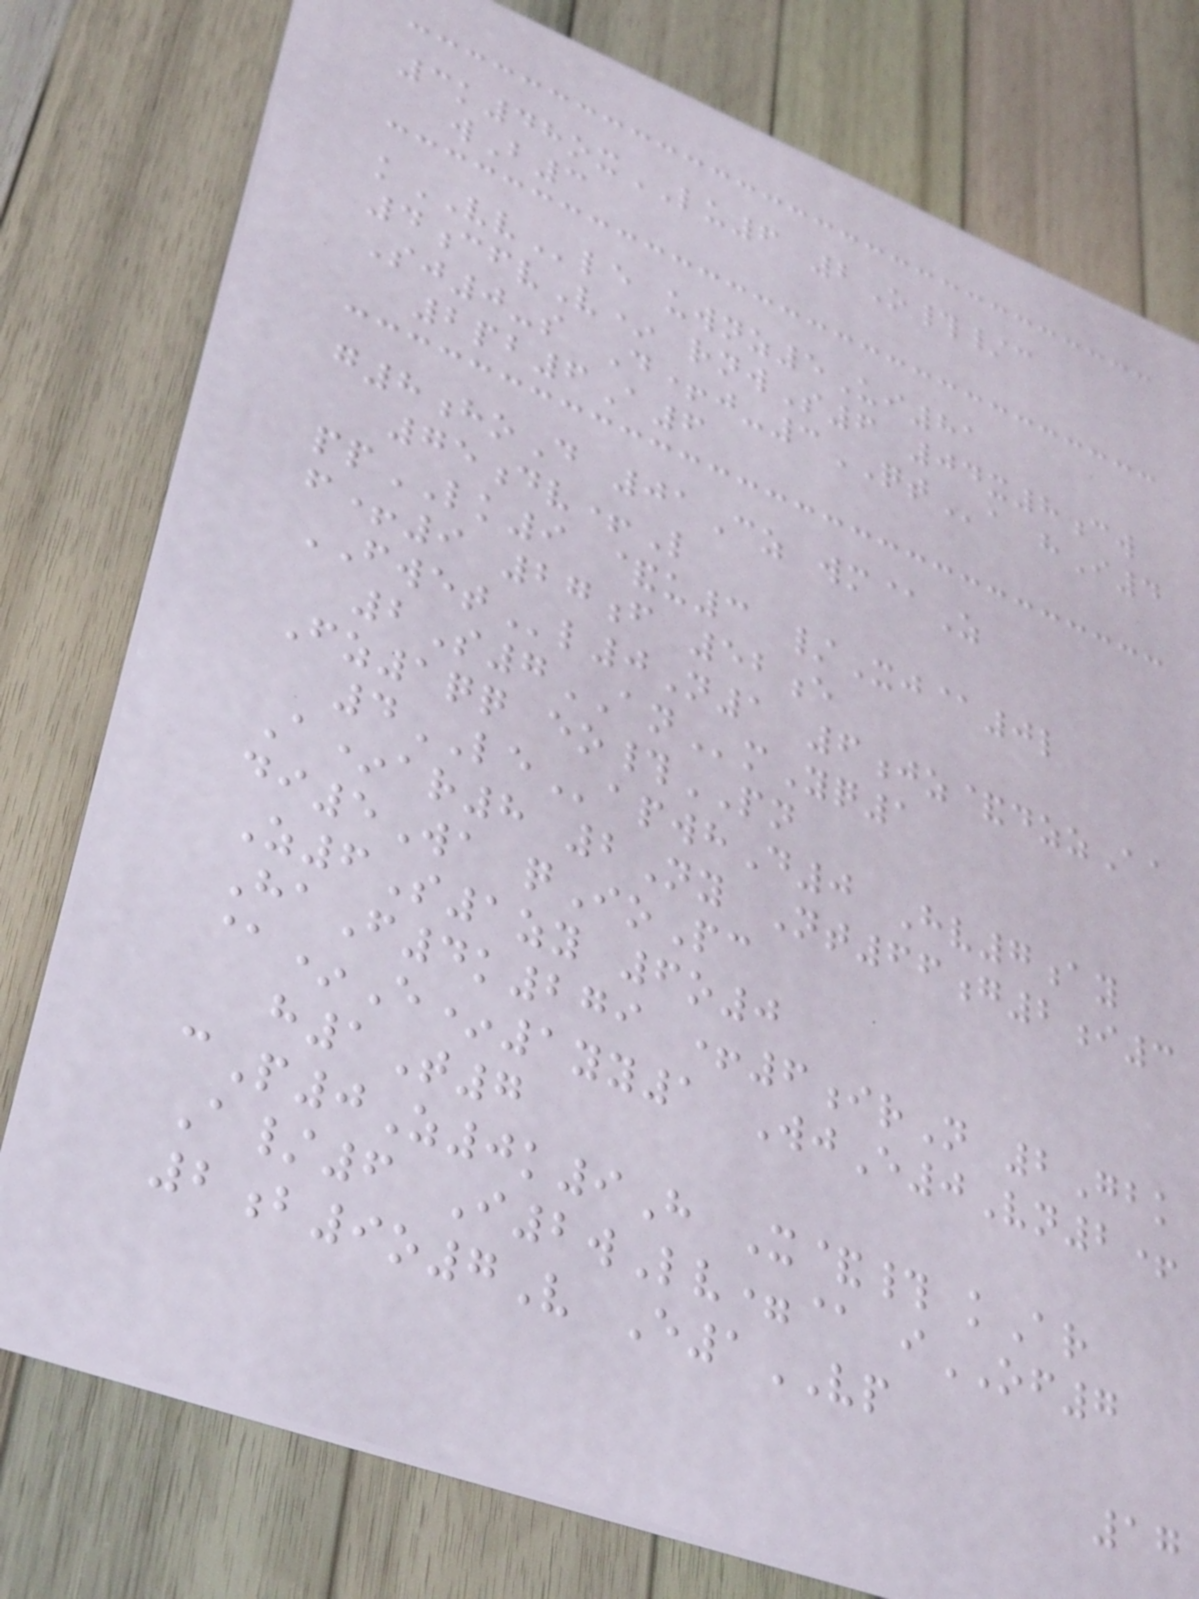3k48oxLU6 2O#/c
wB3
kVVle uwnz5Ui81
4cfvV* rnwS6 04x8cw
Sj0-s D+j-3QTa hI4
2pb6A6
g8hoD 01Cz wm@Z
75dv+L
ppLK9 &u3 /Xj@0l
f+9 27f 52e
FWETl0N1 6jz&dzzAa
2S7ANmYq1
Fz1qq eo#PN
4LEapwhD0 Hv7ay
A*ar8 2Ny Nt66g2i3
di5Wa qIoPc
Z6S1zy 6o0
HaF4k279 +6irN 2Gbk
@*E*1yy1 WjE0Vn2+
h1T7
cP0Z0k9H X&# kAr
A/6 I2wLv=@ iOF7
2b9o7V E1VP
17
